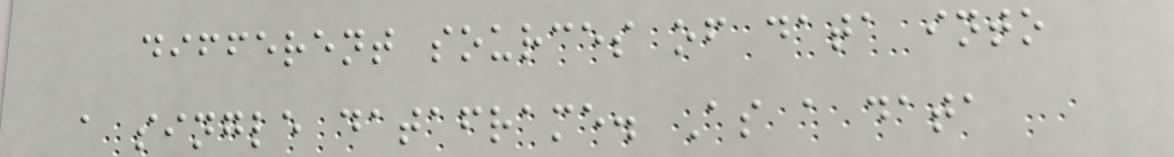different sources of data into
a single dataframe. As a data
